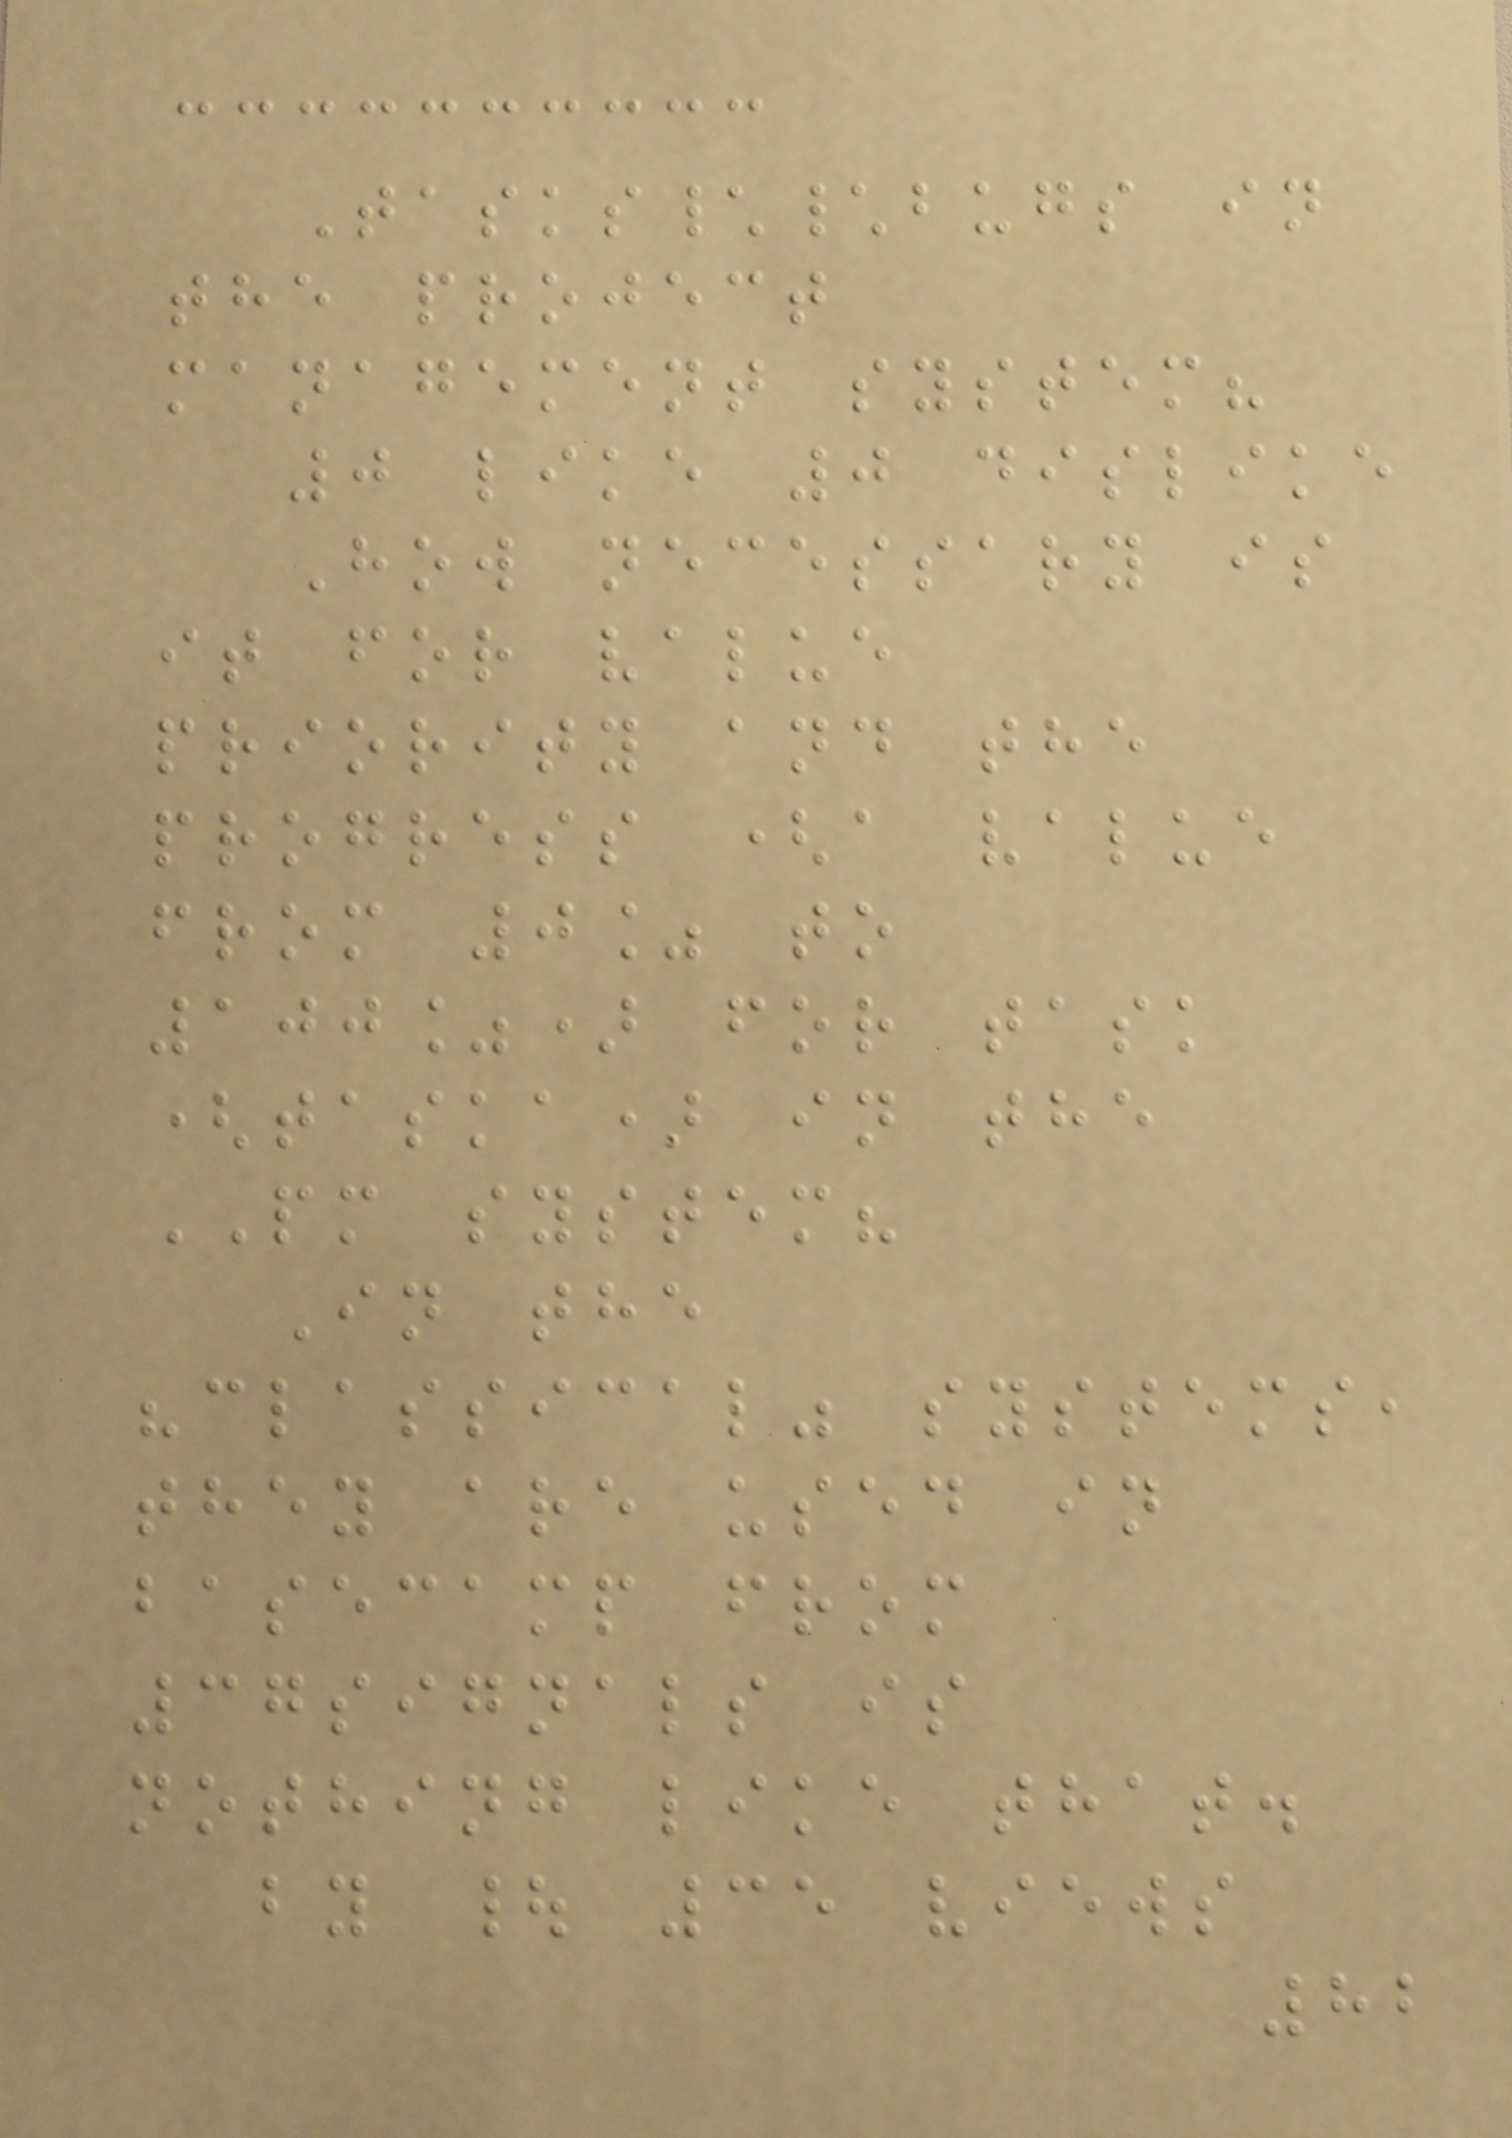Tasks\\bugs in
the project
management system?
0 like 0 dislike
How necessary is
it for value
priority and the
progress (a value
from 0% to
100%) for task
(taska) in the
PM system?
In the
"classical" systems,
they are used in
basecamp from
37signals is
nothing like that.
by | 35 views
82
